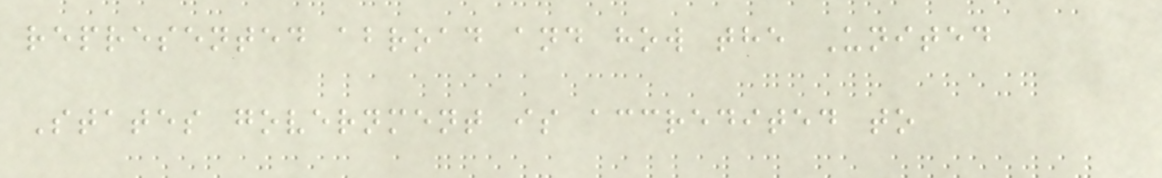represented abroad and how the United
States government is accredited to
